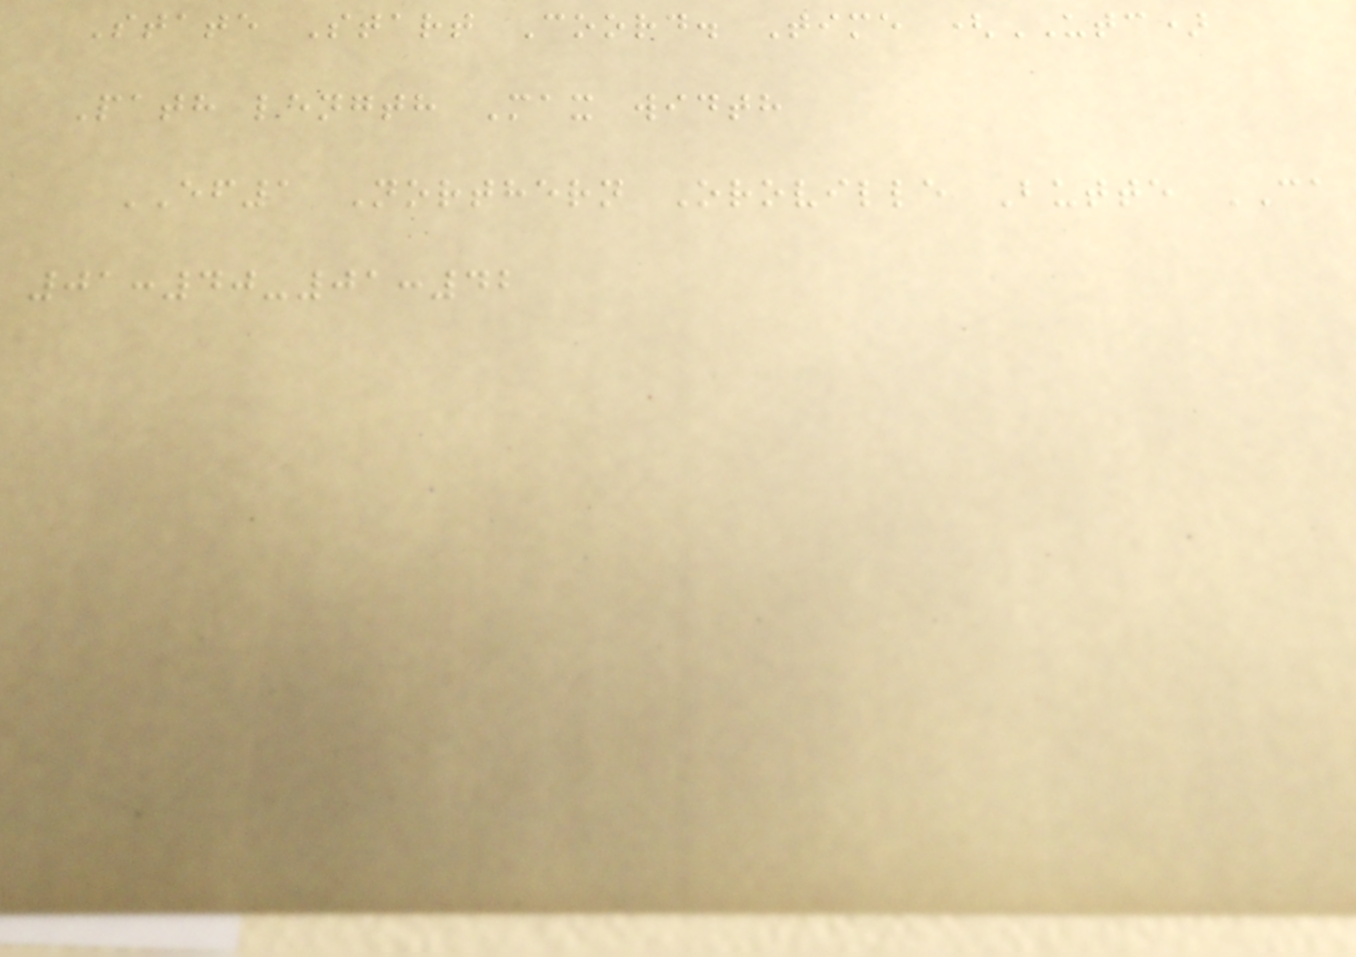State Start Coord. Time (UTC)
Path length Max width
EF1 Northern Oroville Butte CA
01:40-01:42
